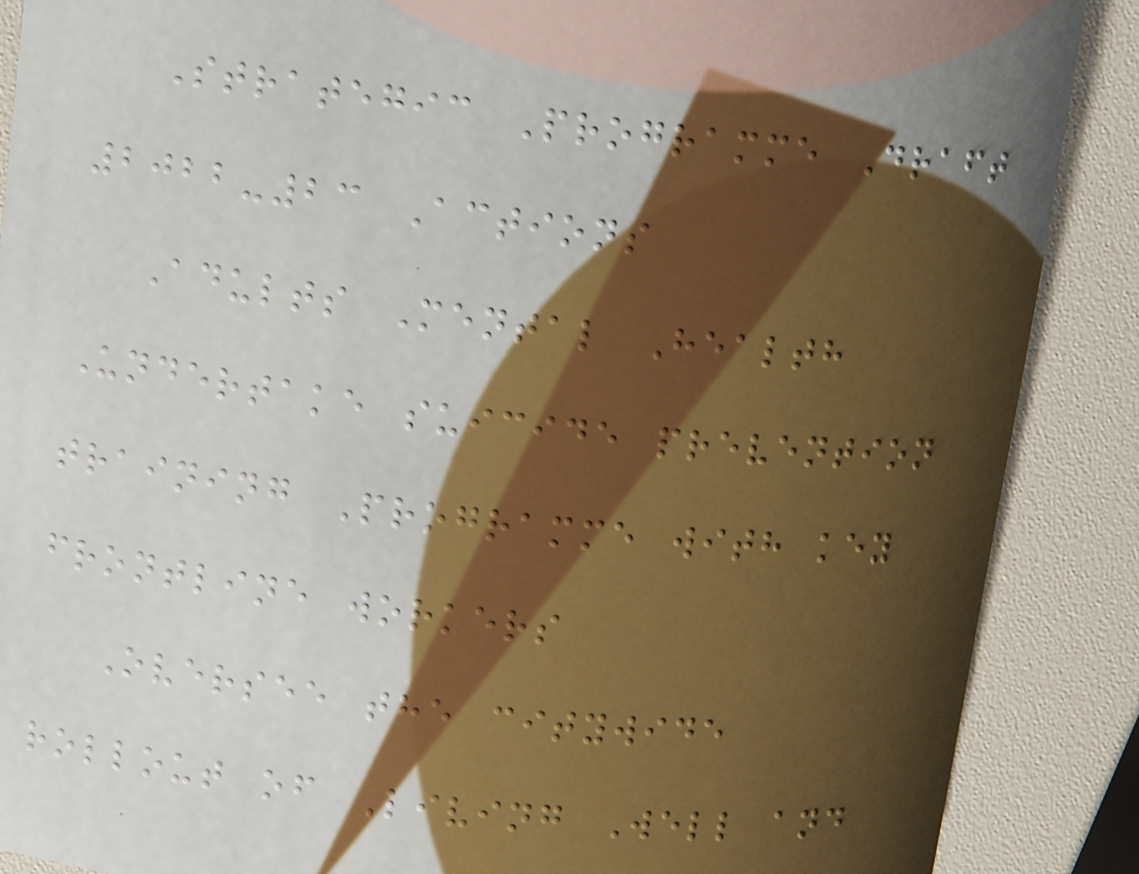Strategic Programme Draft
2022-23 Actions
Adults Mental Health
Undertake suicide prevention
training Programme with key
frontline workers
Oversee the citywide
rollout of Living Well and
